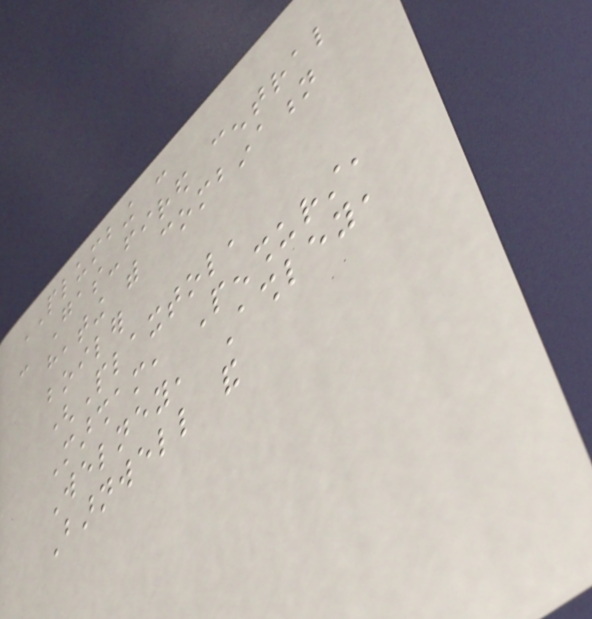PLUMBING :
- Gas-fired central
heating with combination
boiler
(Plaxtol,
Marsham, Penshurst,
Welney, Ashley,
Barnwell and
